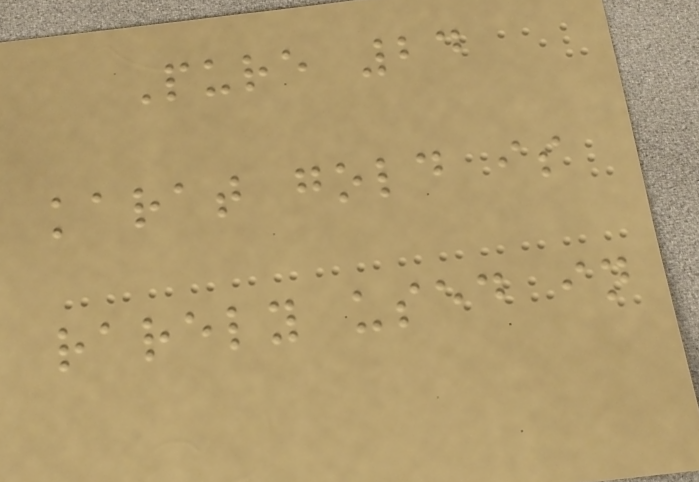Pure 24
karat gold is
rarely used in
